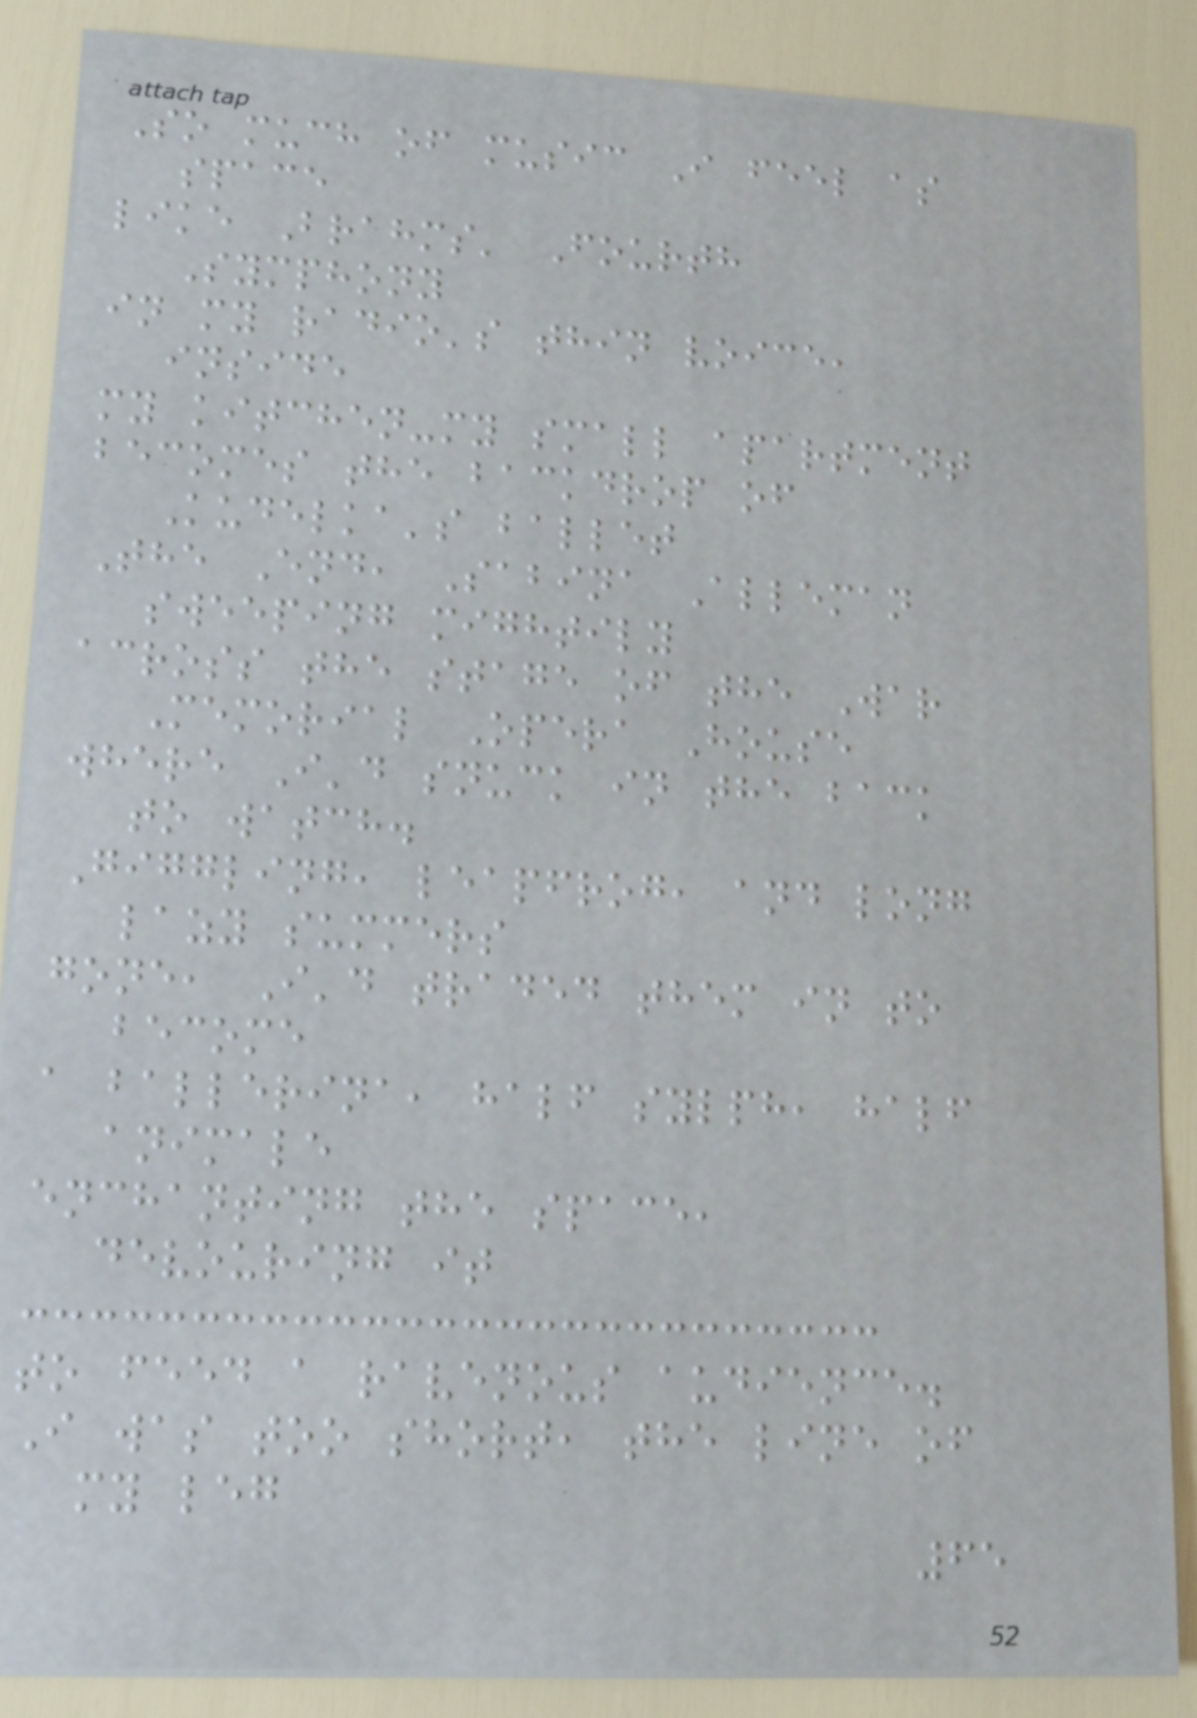So much of music I feel as
space
like Brahms' Fourth
Symphony
in my radio's thin voice,
inside
my kitchen-my small apartment
becomes the backdrop of
Kudelka's ballet
The End, Sabina Alleman
sweeping mightily
across the stage of the War
Memorial Opera House
where I'd snuck in the back
to watch.
Giggling, leapfrog, and long
lazy summers
gone, I'd traded them in to
become
a ballerina, half sylph, half
animale
enchanting the space,
devouring it
to feed a ravenous audience.
I was too short, the line of
my leg
65
